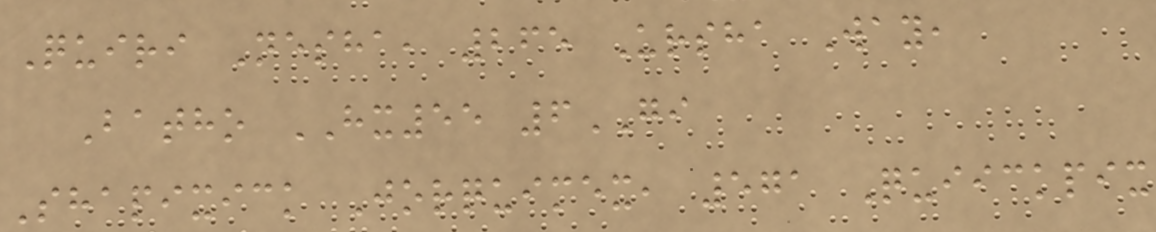Quiri Nesha, 265 Ursha Way,
Batho HX55 6GI
Shapixick Jorquimex, 571 Quiickpix
